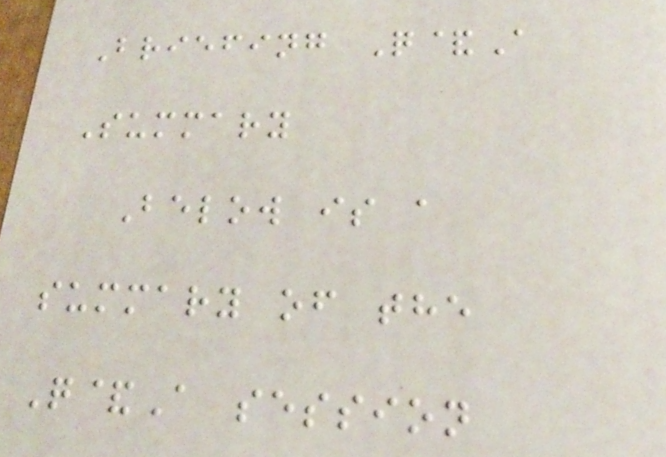Briefing Q&A
Summary
Below is a
summary of the
Q&A session
